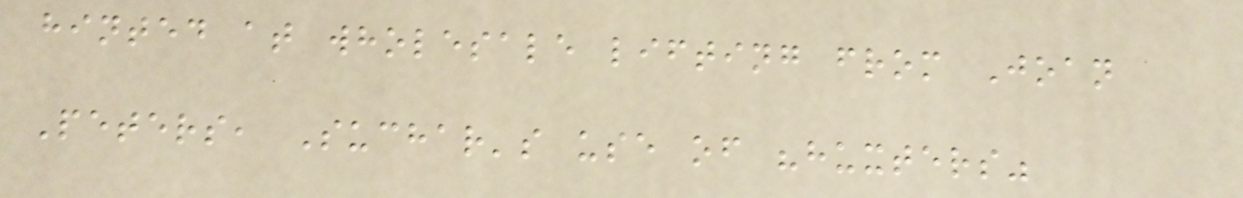hinted at wholesale lifting from Joan
Peters, Suchar's use of "huxters"
